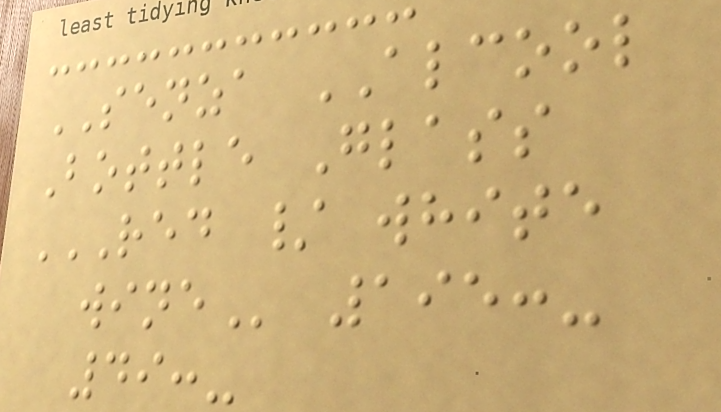SENZA ALCOOL
Bottle Glass
RED / WHITE
WINE 195:-
49:-
